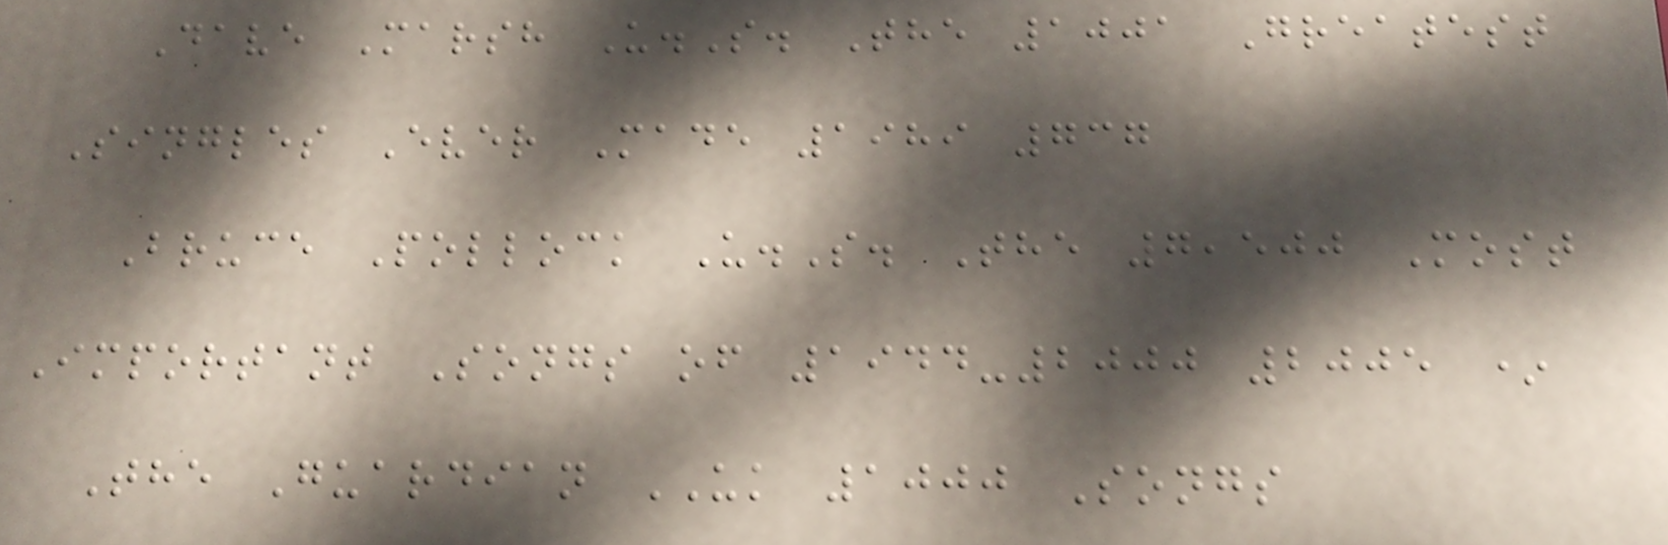Dave Marsh U.S. The 1001 Greatest
Singles Ever Made 1989 737
Bruce Pollock U.S. The 7,500 Most
Important Songs of 1944-2000 2005 *
The Guardian UK 1000 Songs
